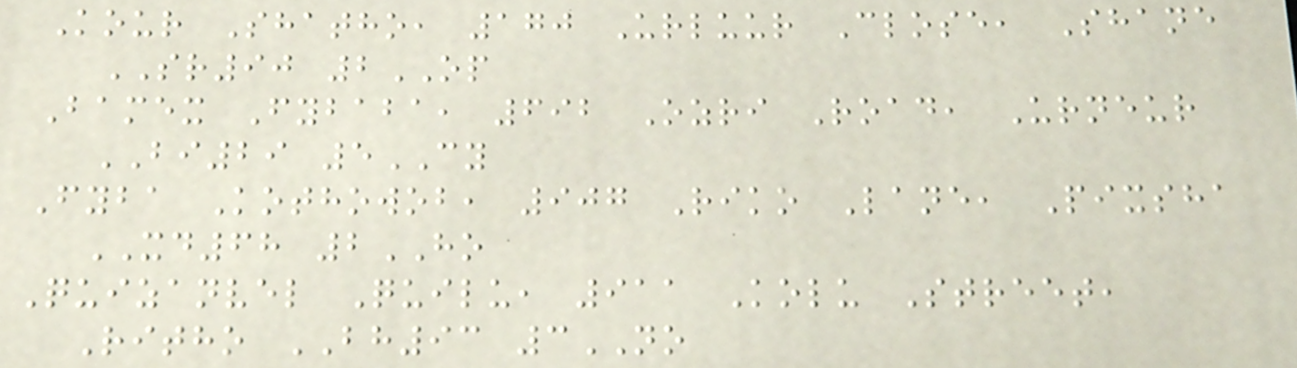Kour Shatho, 170 Urluur Close, Shane
SR90 2OP
Bamex Fybaba, 692 Ozri Road, Urneur
BI29 5CY
Fyba Kothowob, 907 Riko Lane, Pixsha
XD68 2HO
Quizanvel Quilu, 911 Kolu Street,
Ritho BH93 3NO
